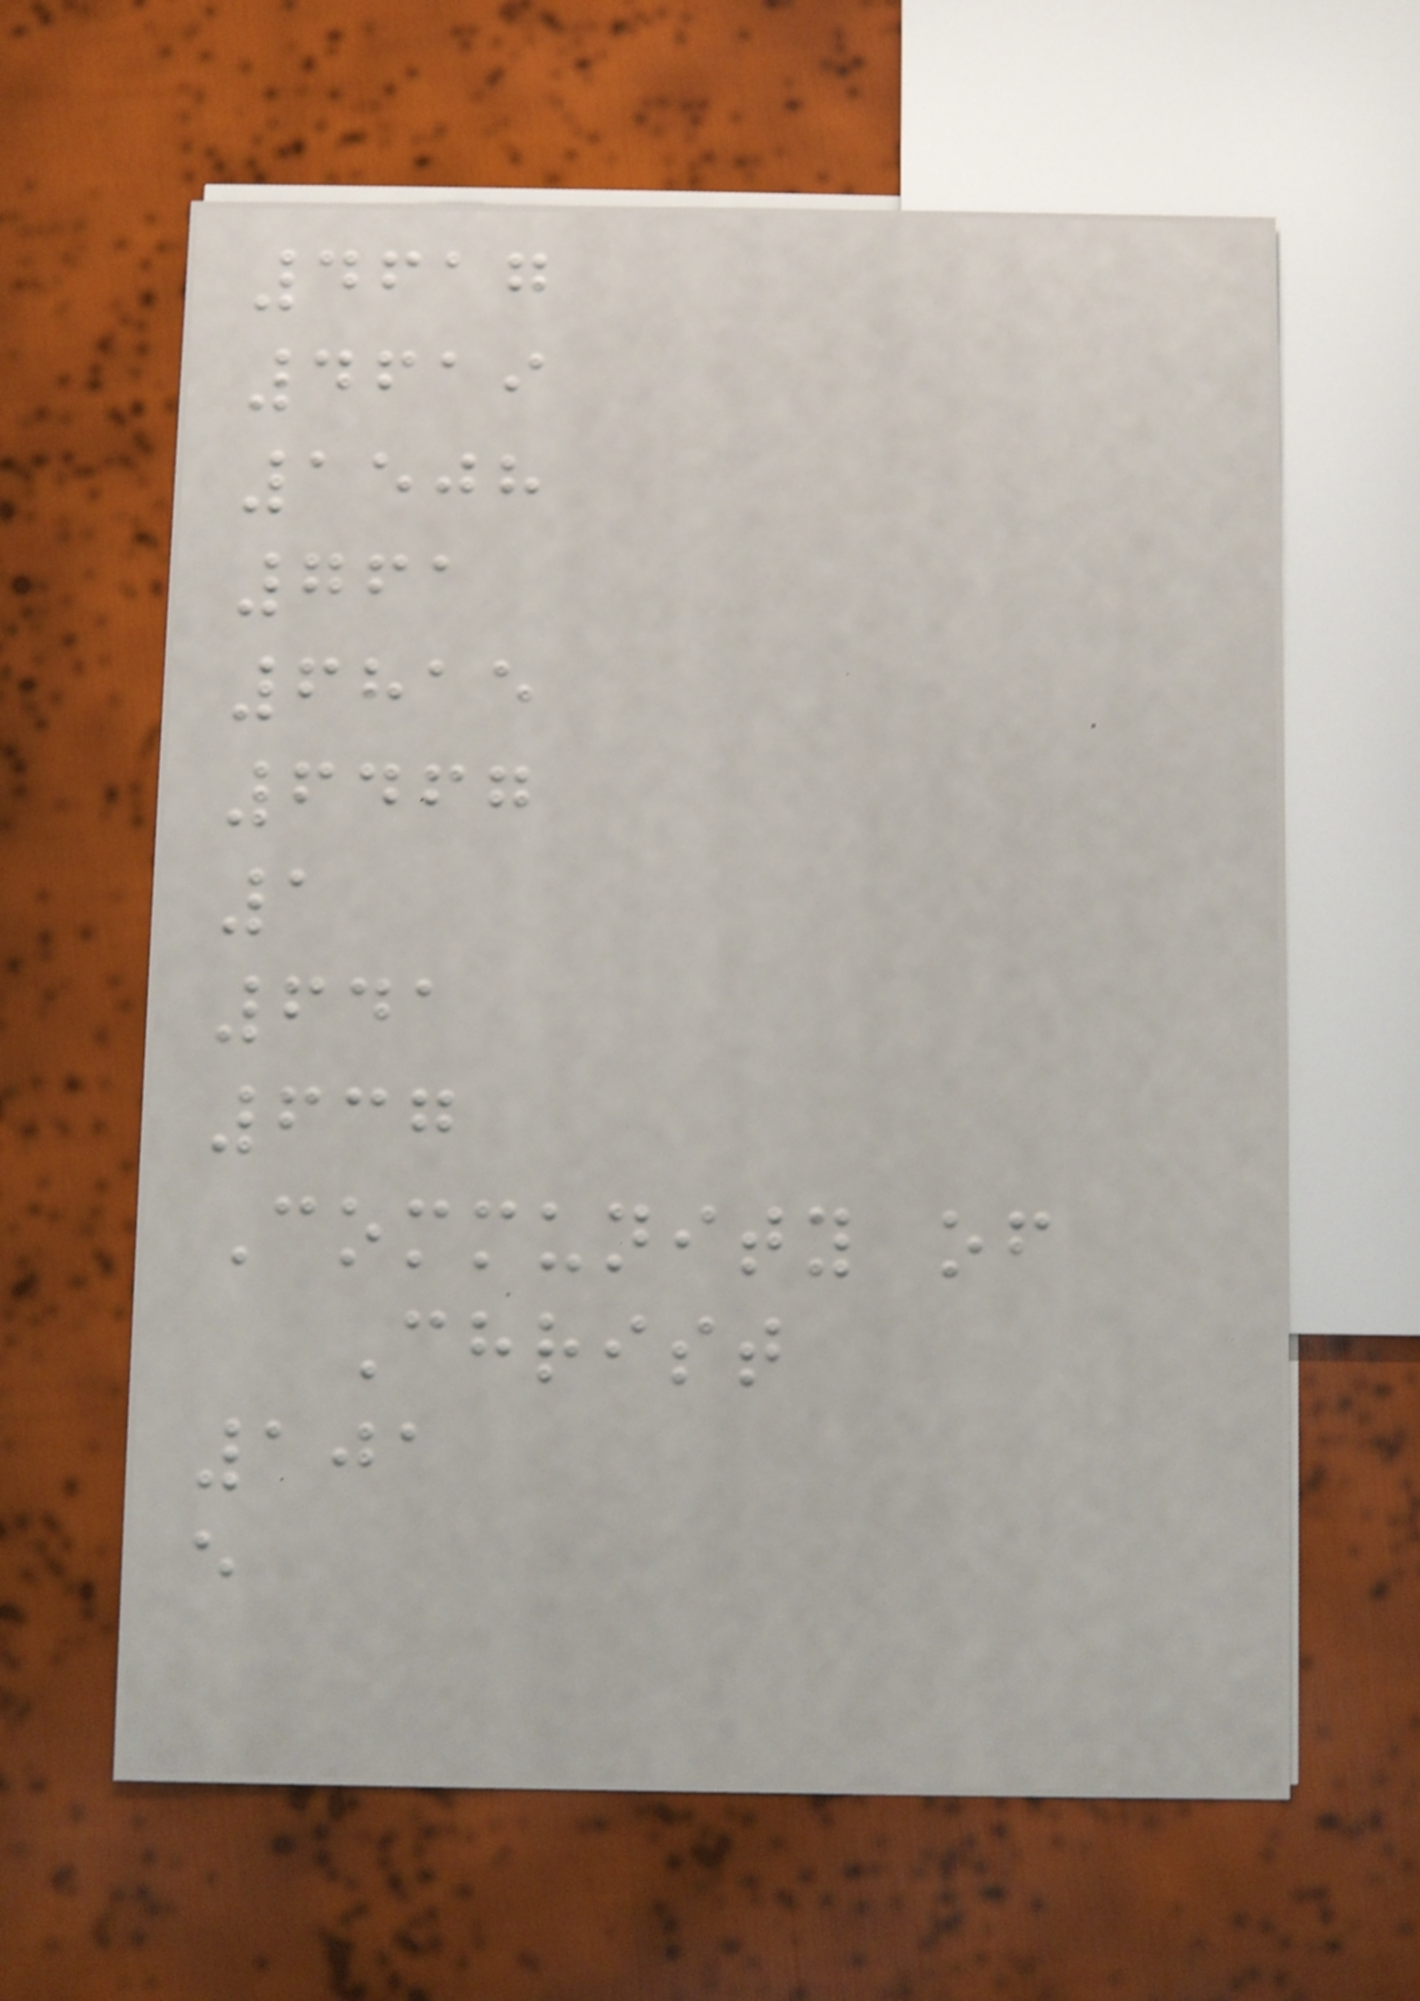4617
4619
1508
761
6815
6467
1
641
637
Community of
Christ
101
e
